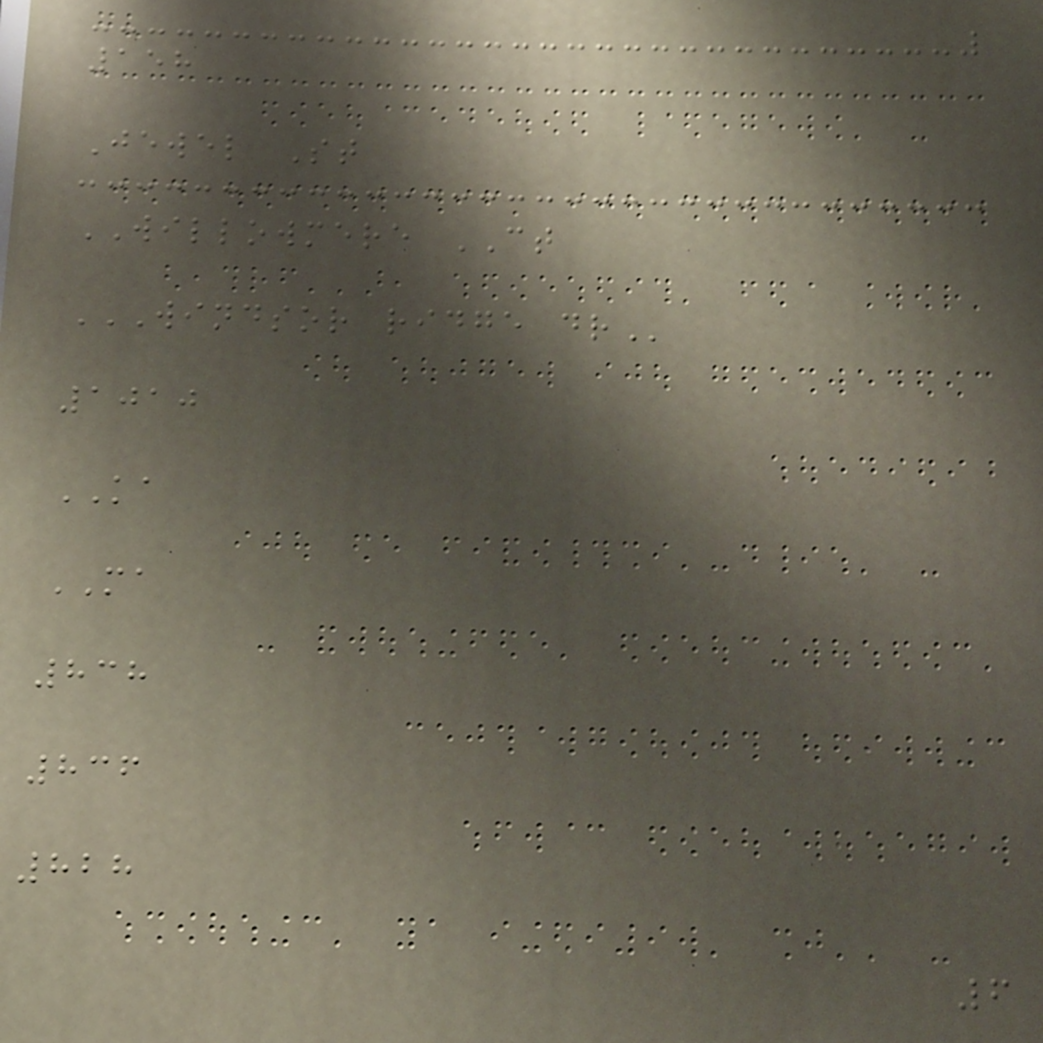158
Jewel St
WILLOWMERE CT
WINDSOR RIDGE DR
1010
KA
MA
838
836
828
6
